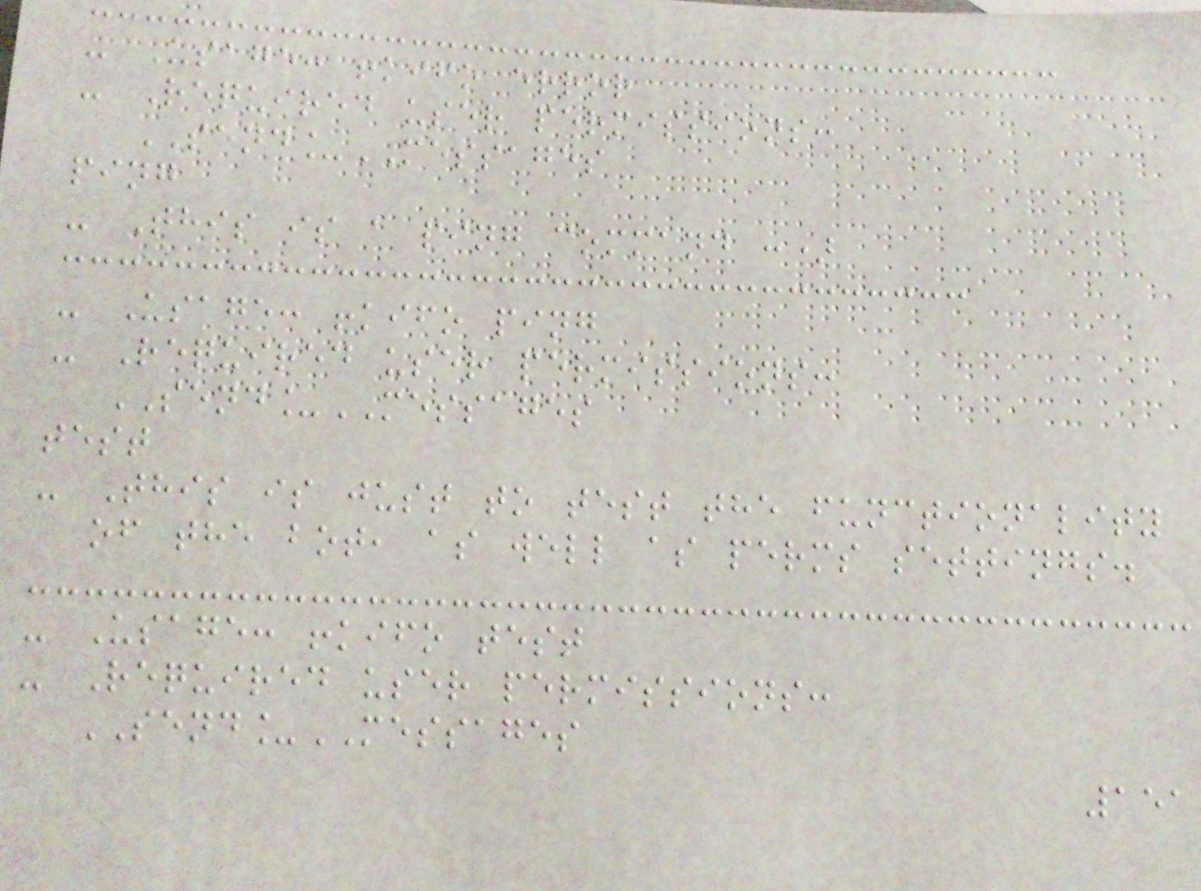- Usage: !kifo error
- Required user permissions:
SEND_MESSAGES
ping
- This is a ping command :)
- Usage: !kifo ping
- Required user permissions:
SEND_MESSAGES
test
- This is just to test the functionality
of the bot, as well as perms settings.
- Usage: !kifo test
- Required user permissions:
SEND_MESSAGES
151
